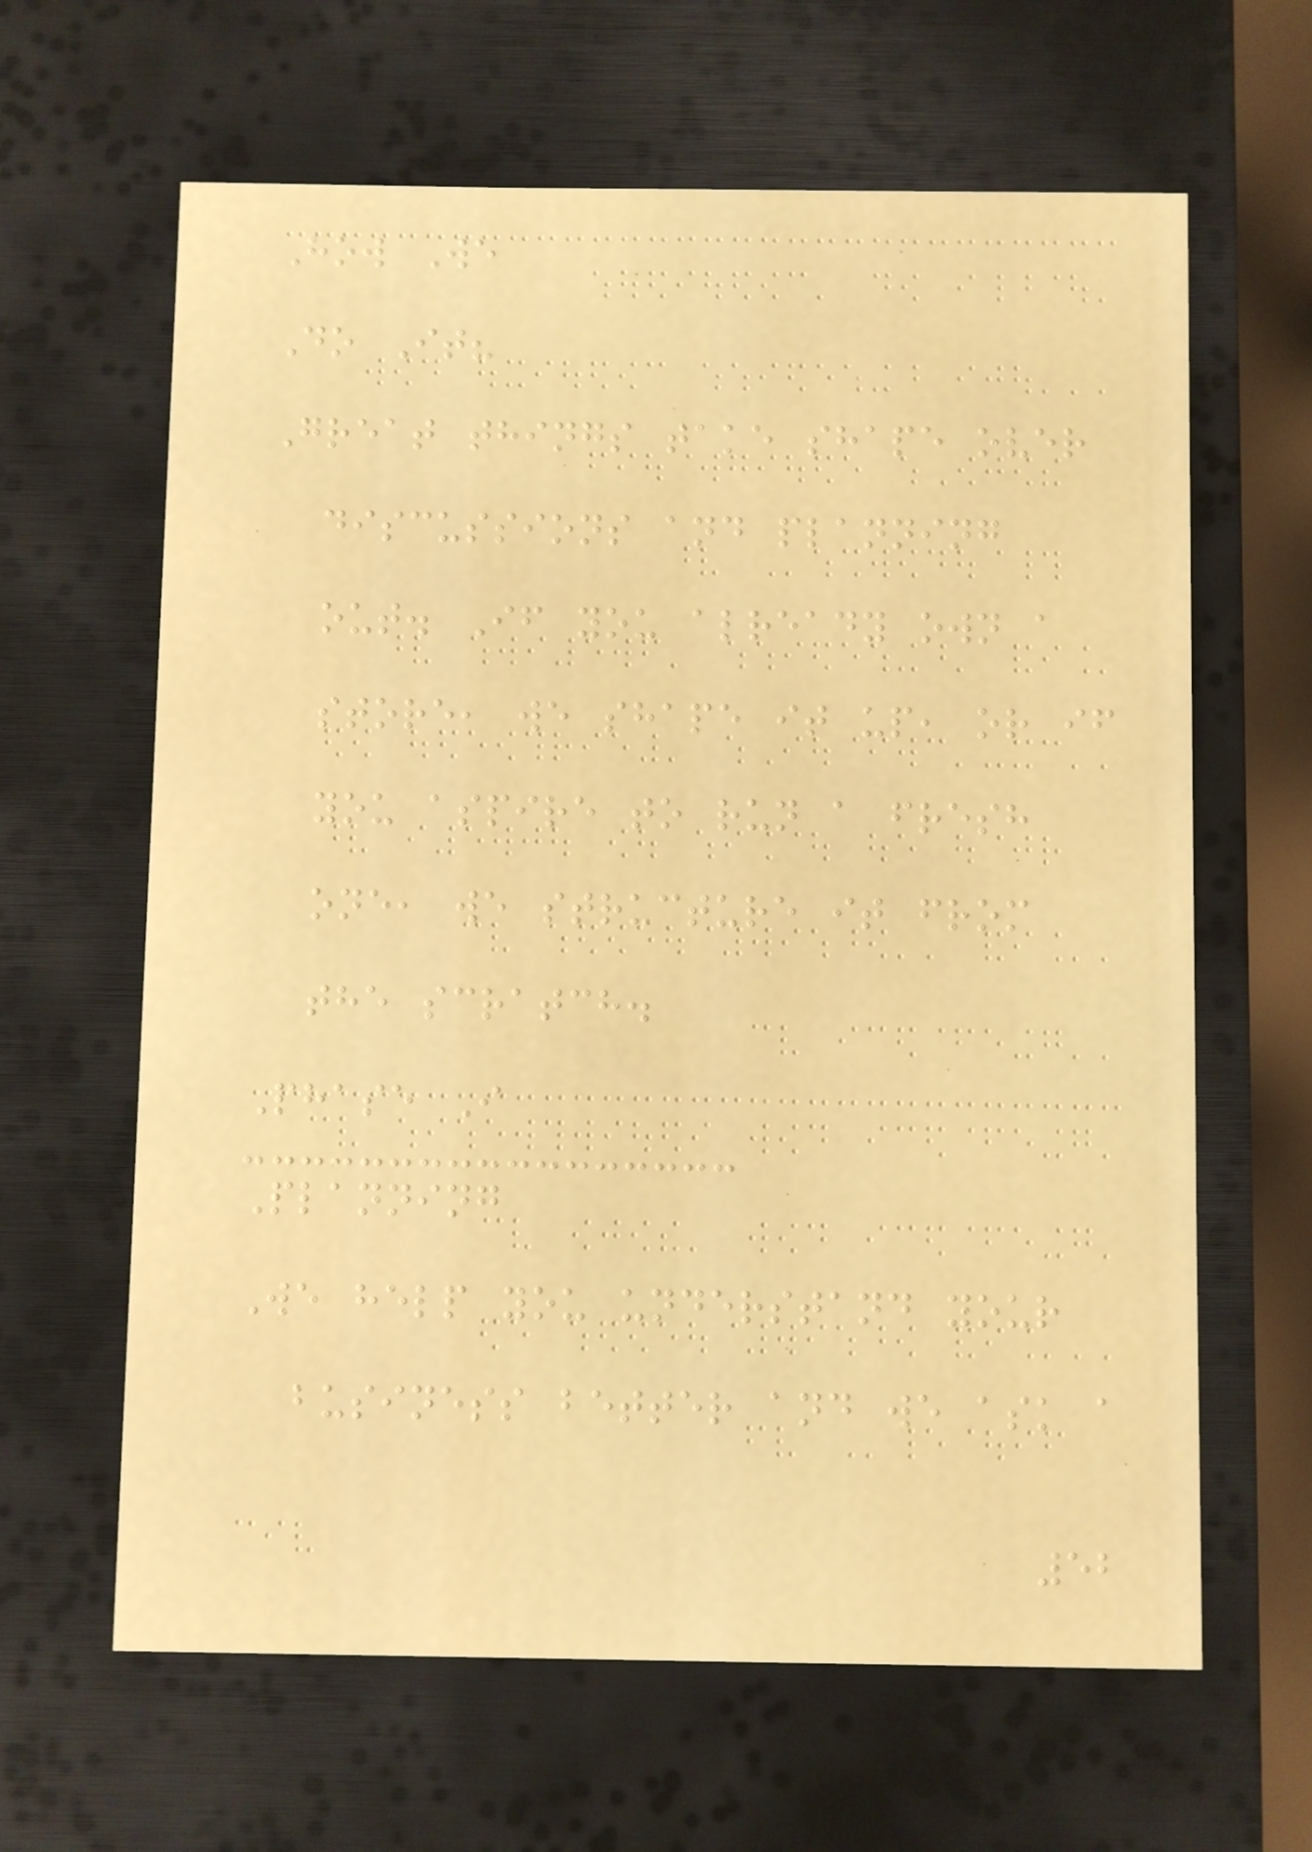How We
Do It?
Great things take shape over
discussions and planning
out. If you already own a
store, we shape it up, or if
you aspire to run a fresh
one, we structure it from
the scratch.
Phase I
Planning
We help you understand your
business better and we ask a
52
